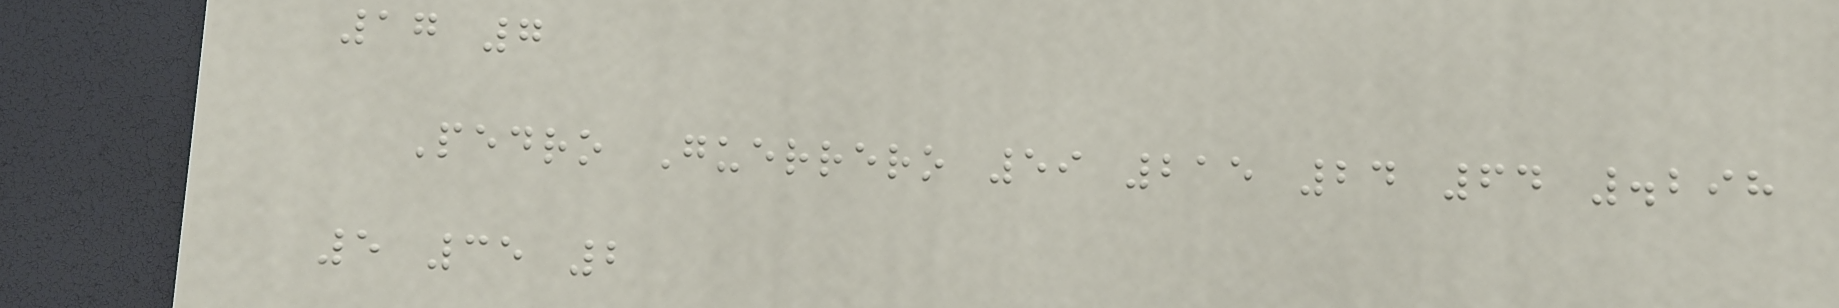17 7
Pedro Guerrero 59 215 24 64 .298
5 35 2
